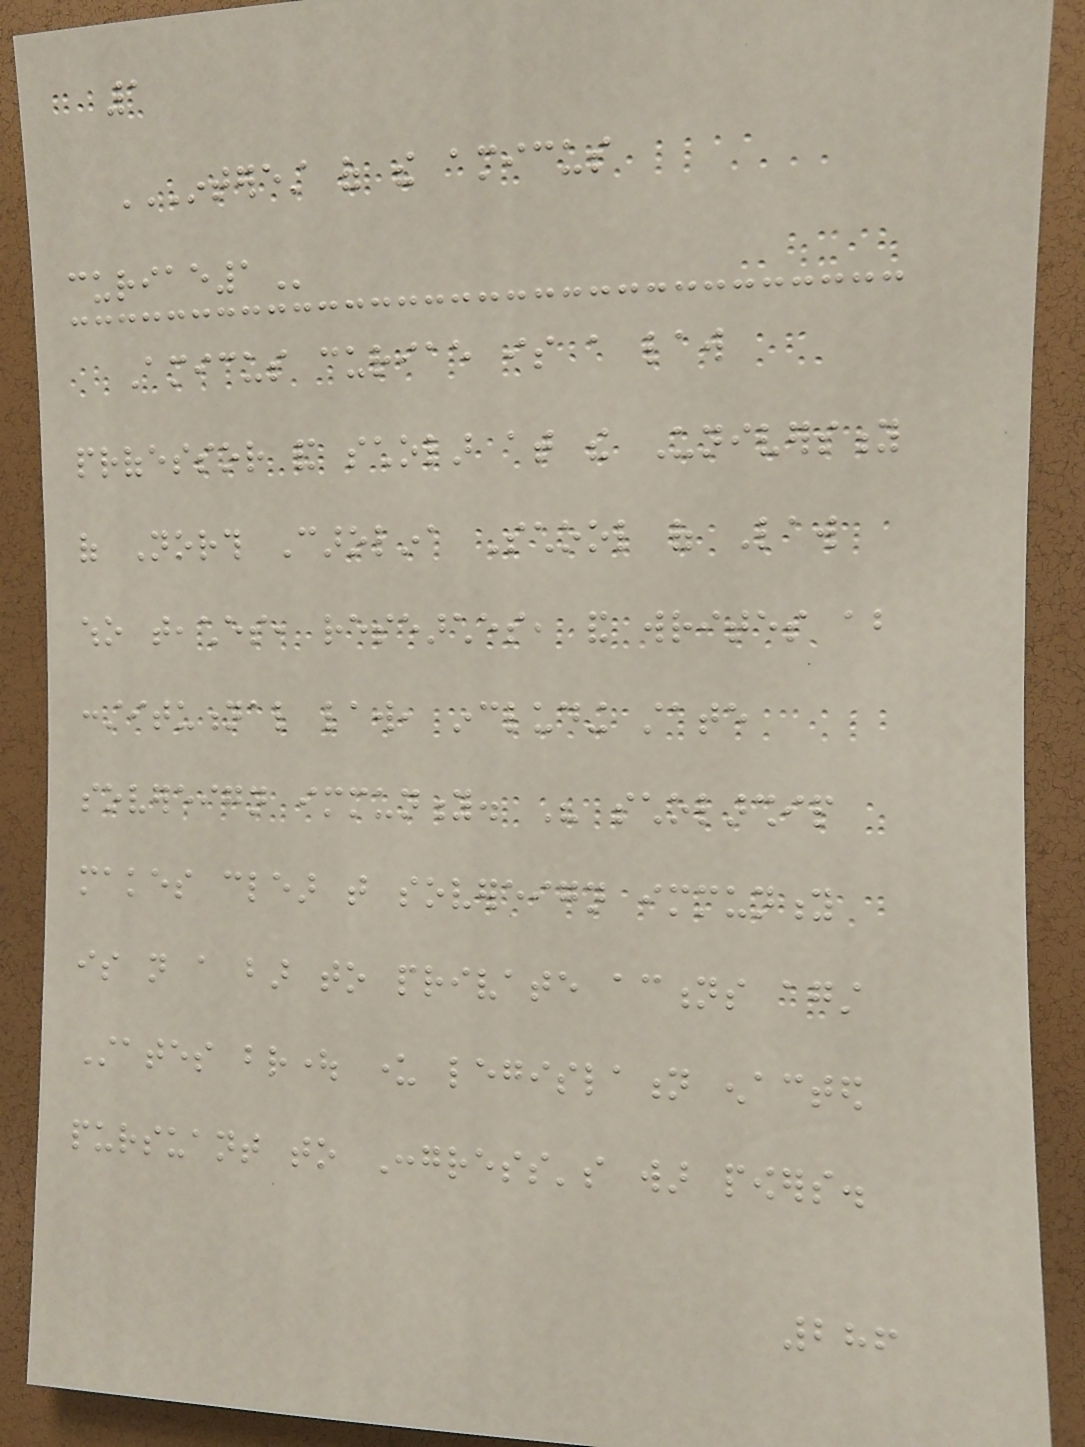1
INTEREST OF THE AMICUS
CURIAE1
Amicus curiae is a law
professor and scholar at the University
of North Carolina School of Law
who teaches, researches, and writes about
constitutional law, including state
sovereign immunity. His scholarship
makes clear that sovereign immunity
is not a bar to private actions against
States brought under legislation enacted
pursuant to Congress's war powers.
286
